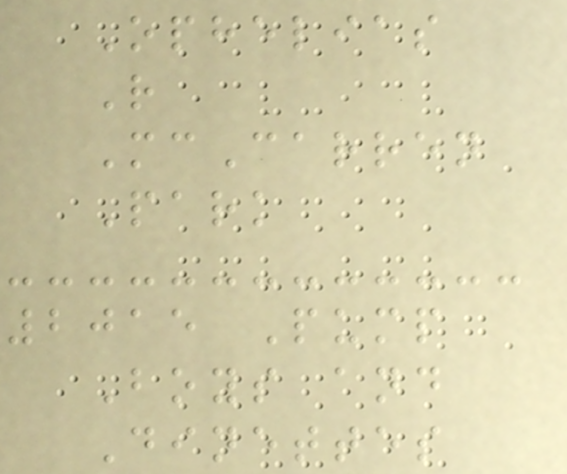Ophelias
R
McCarren
Park
2015 Pump
Boys and
Dinettes
